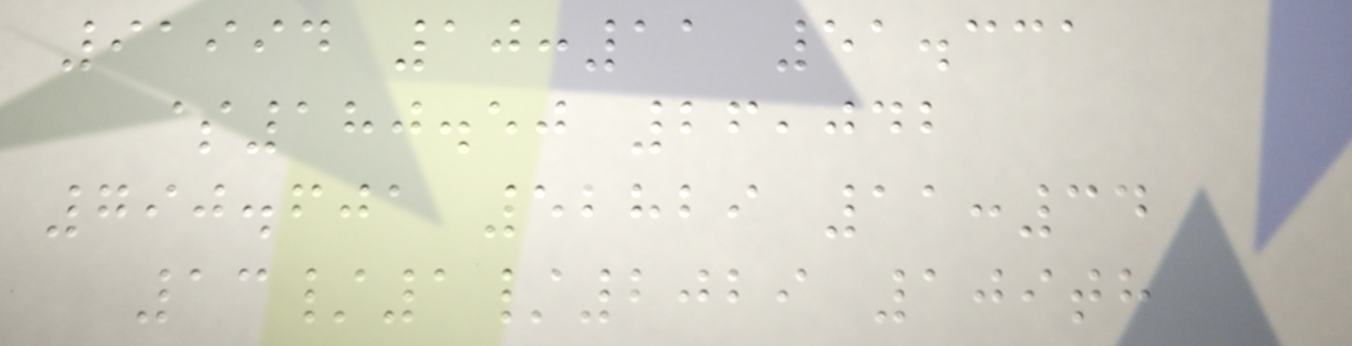91994 10:11 51.331
$180.50 26,042
790.601 52829 11:34
13/1/2029 109th
